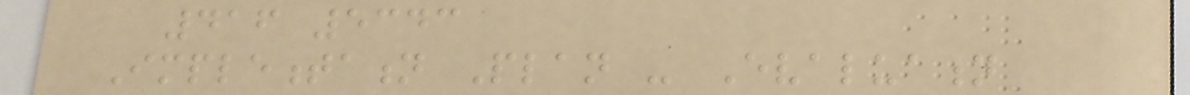416 5343
Implementation Plan - Evaluation
